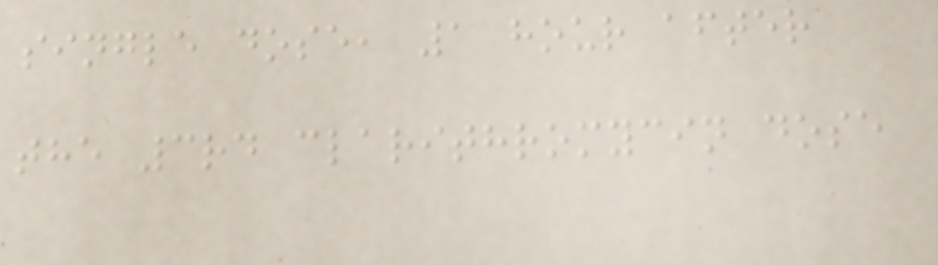single dose, 1 hour after
the 3rd clarithromycin dose
